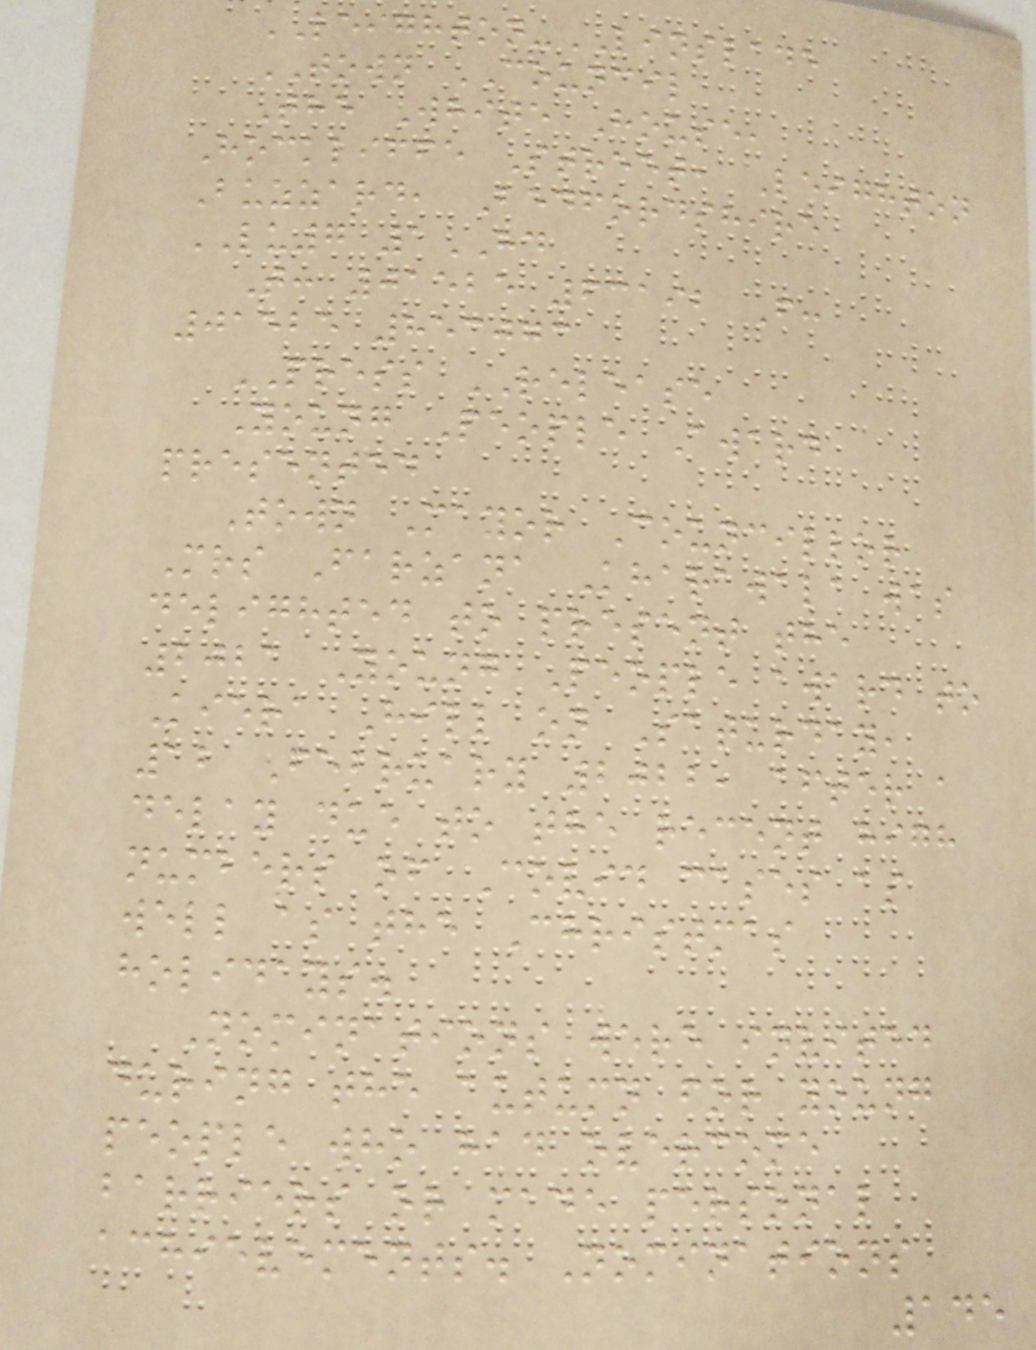LEIGHTON-LINSLADE
TOWN COUNCIL
The White House,
Hockliffe Street, Leighton
Buzzard, Bedfordshire
LU7 1HD
T: 01525 63192 F:
01525 853073
PRESS RELEASE
Young People Award
presented
Town Mayor Councillor
Mrs Farzana Kharawala was
delighted to present the
2021 Young People award to
Kiera Hill on Saturday,
12 February 2022, after a
delay due to the recent high
numbers of Covid cases as
well as the Christmas
holidays.
Nominations were invited
during the autumn for young
people who had overcome
barriers or made personal
achievements. Nominations
145
